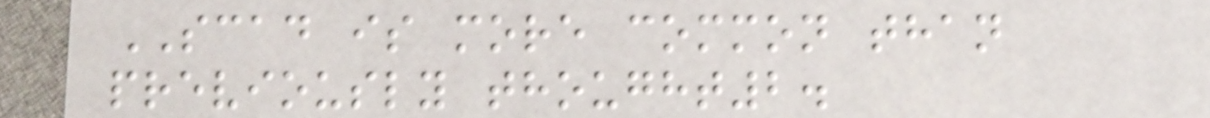SCAD is more common than
previously thought2.
